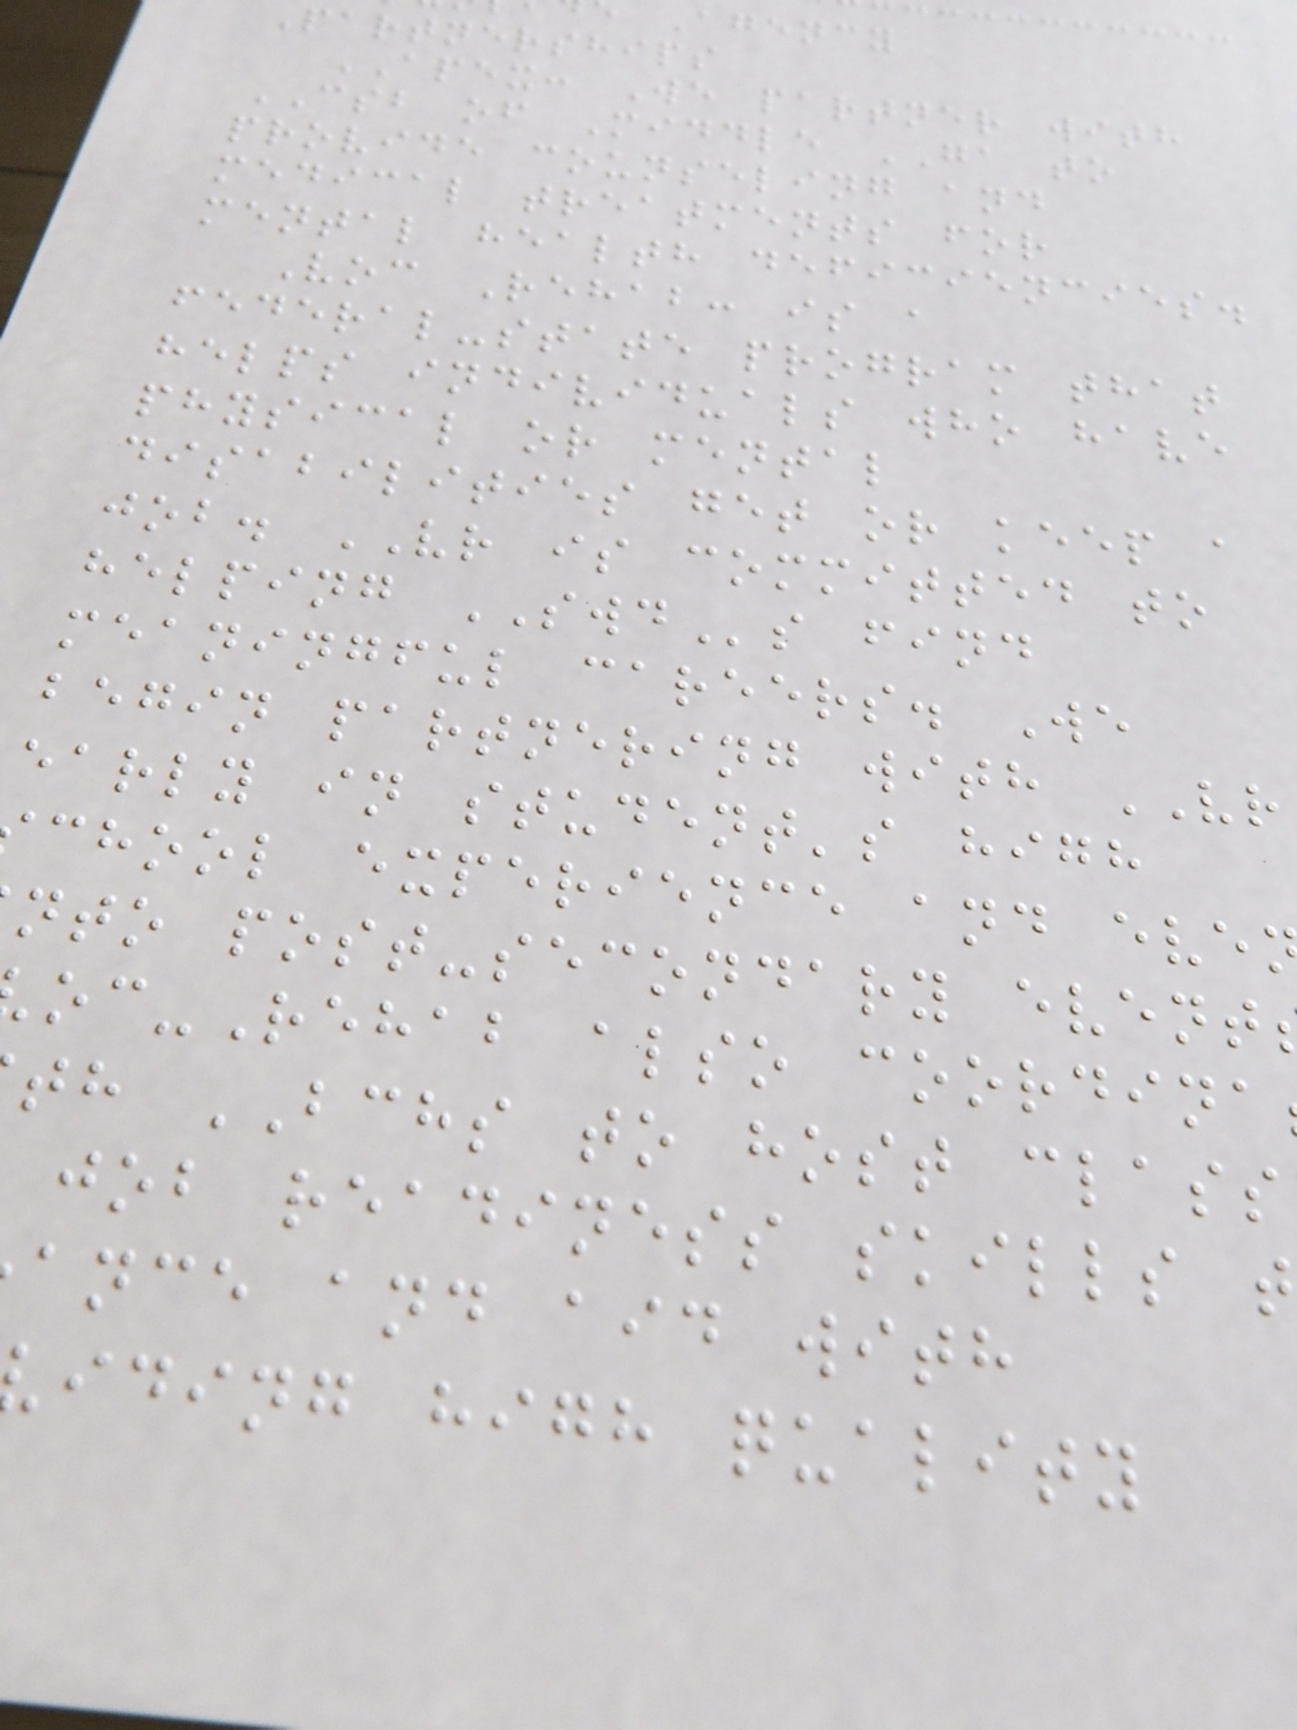Agency
Partnerships
APEX: We partner with
CSB of Middle GA to
provide counseling and
medical treatments for
mental health deficiencies.
Voc Rehab: is a
federal-state program that
helps individuals who have
physical or mental
disabilities get or keep a
job. VR is committed to
helping SWDs find
meaningful careers. We
begin partnering with VR
early in student's high
chool experience and eve
nto post-secondary event
oc-Rehab also coordina
th BCHS to host class
job readiness skills t
ance and aid with
iding high quality
